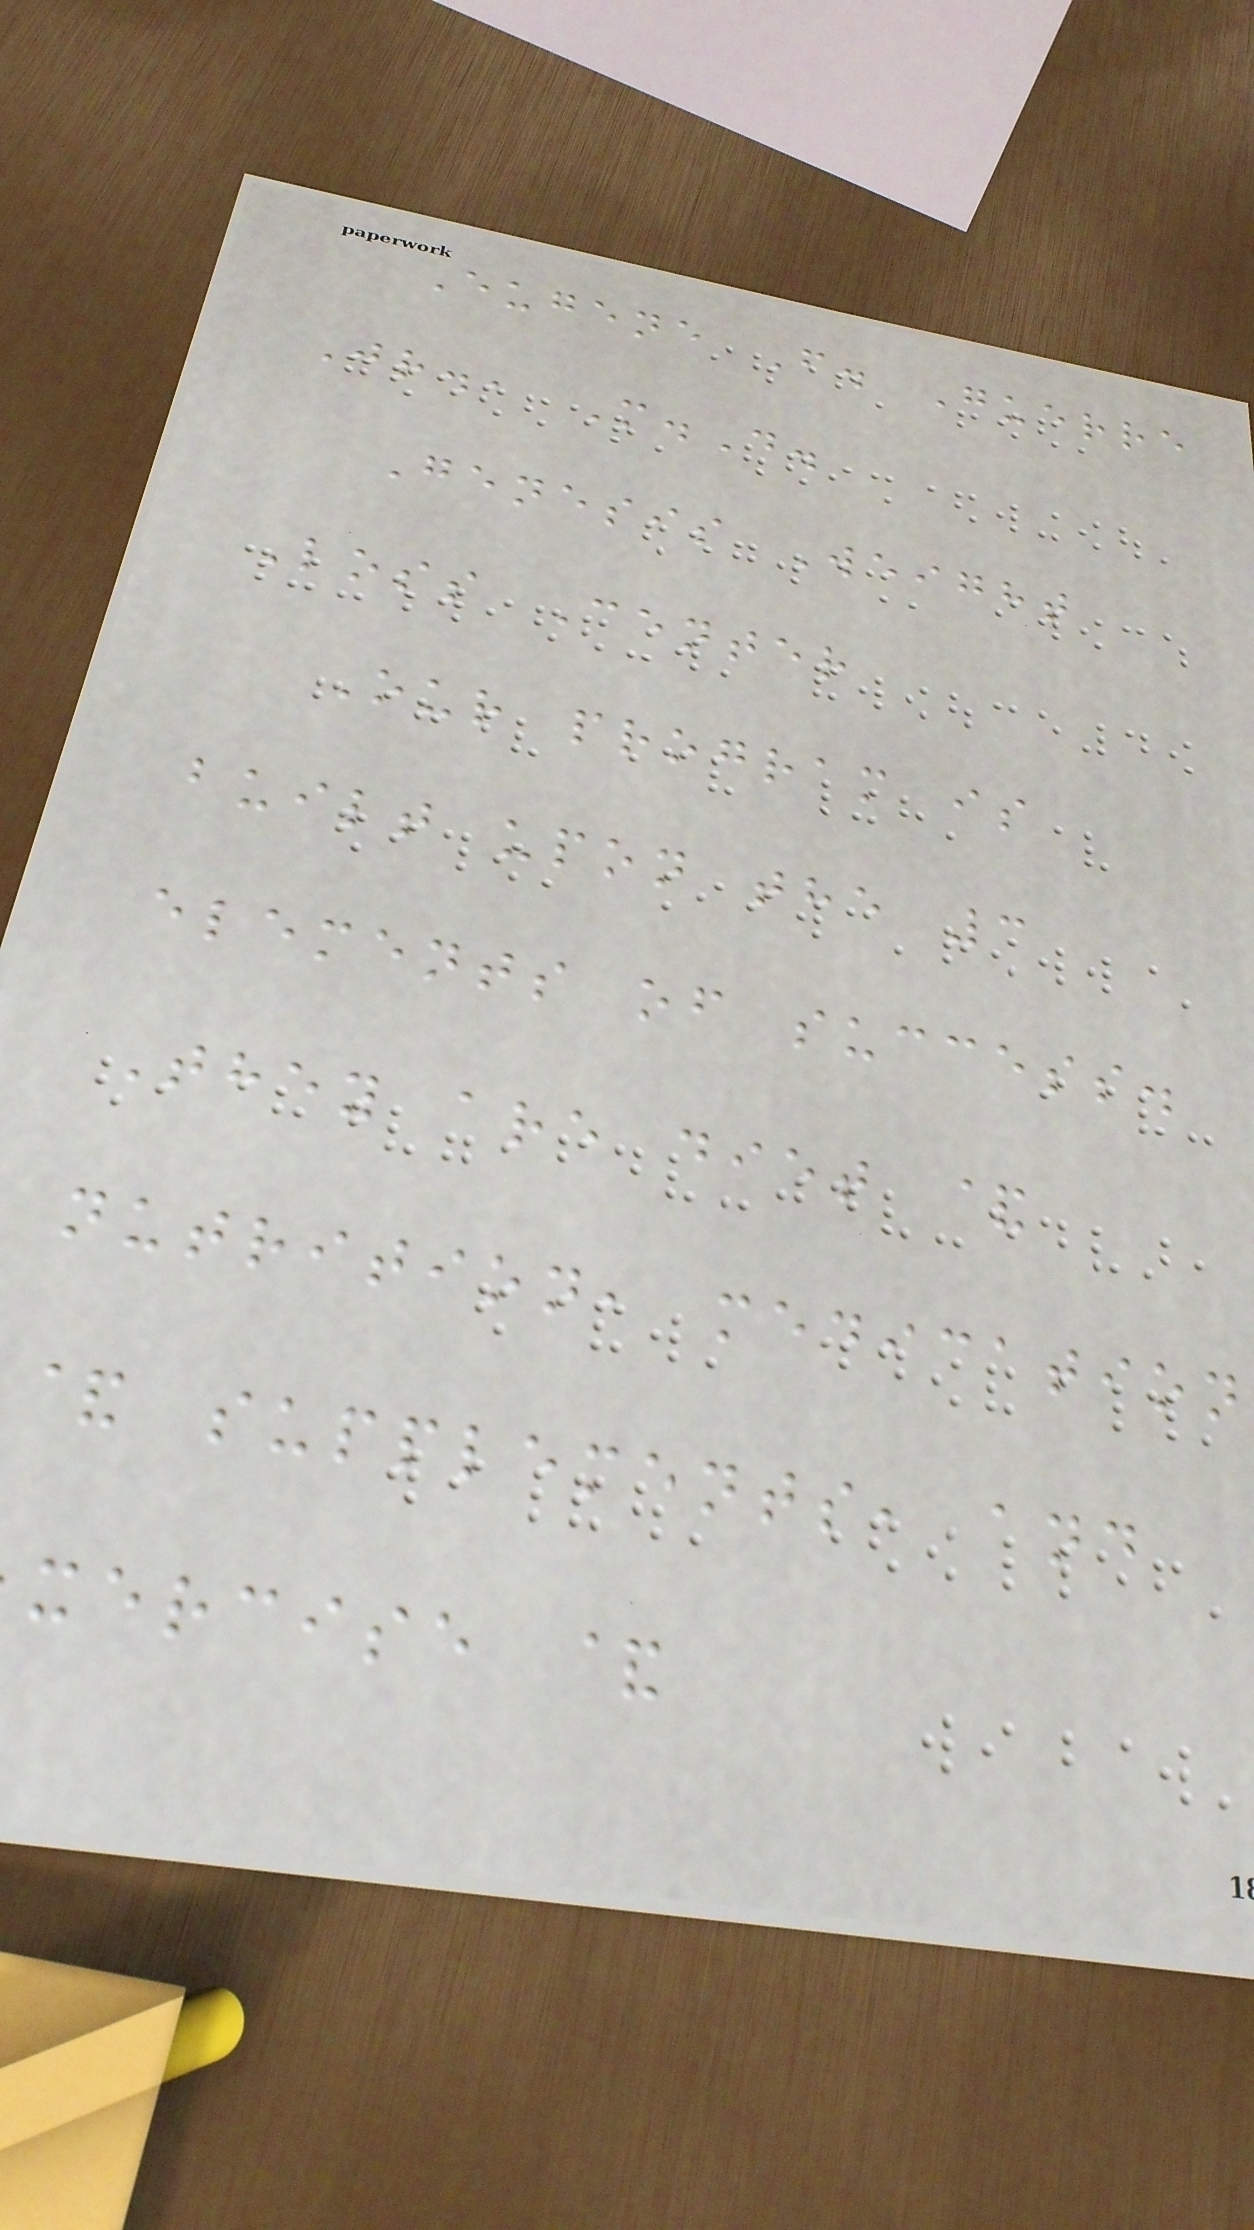Eugene F. Guerre
Jr., M.D.
Genesis Weight
Loss Center
Our program is
built upon the 3
elements of success.
They are diet &
nutrition, medication
& supplements, and
xercise &
